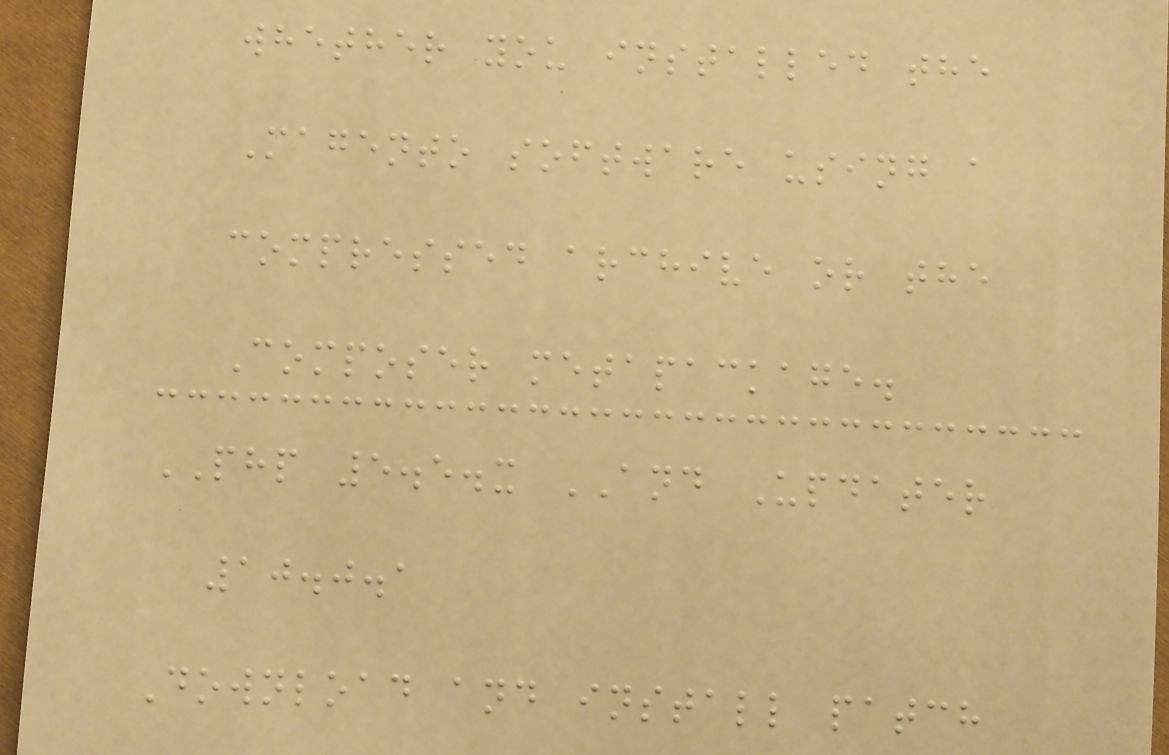whether you installed the
Magento software using a
compressed archive or the
Composer metapackage.
PHP 5.5.x AND Updater
10.0.1
Download and install patch
